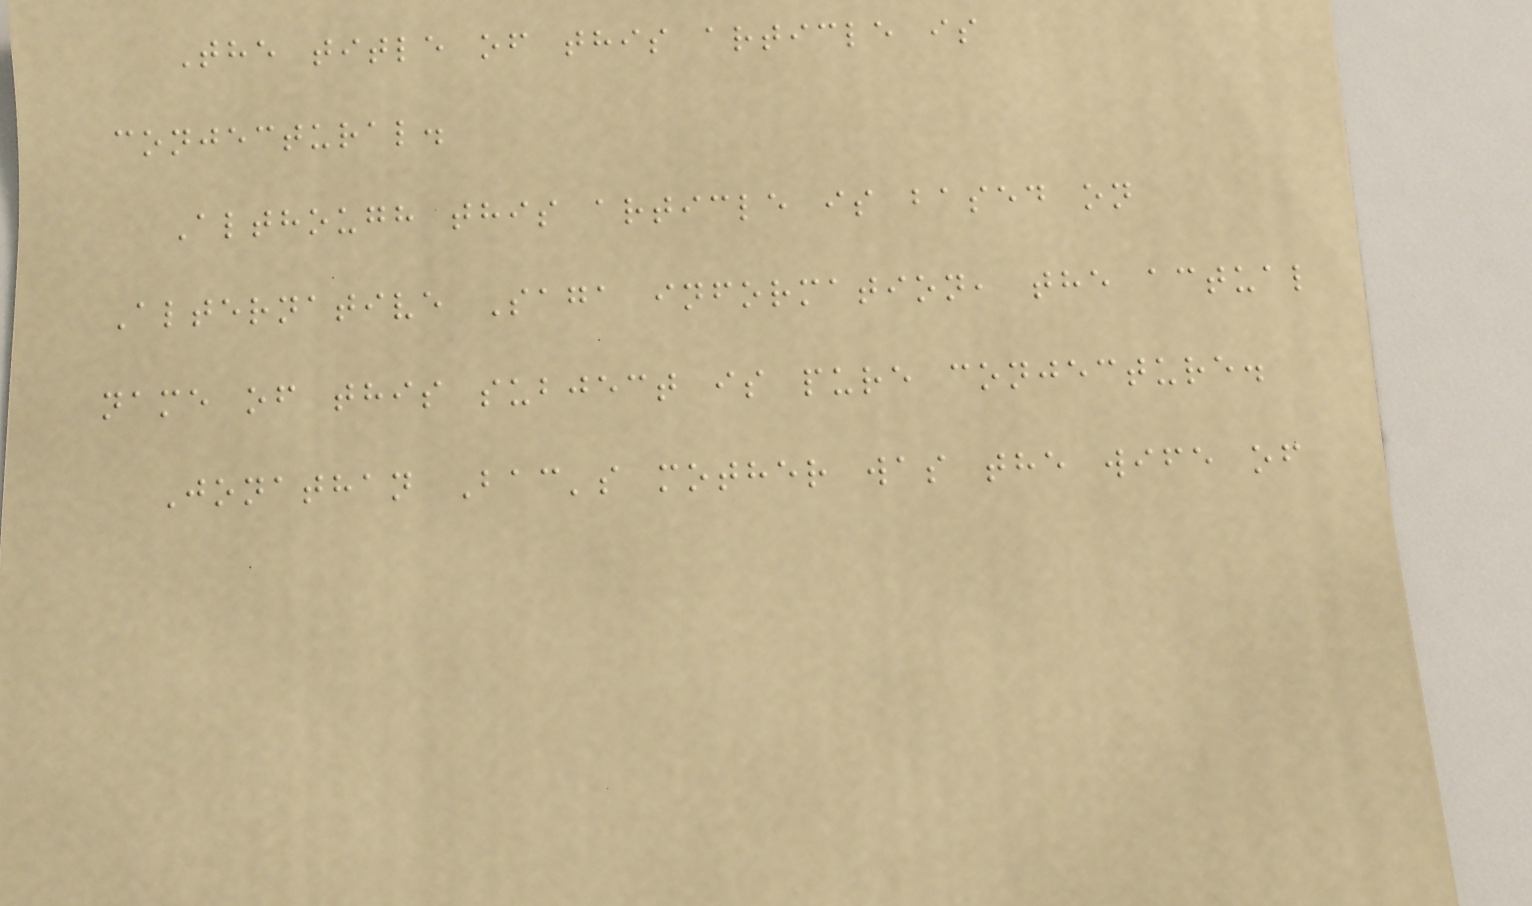The title of this article is
conjectural.
Although this article is based on
Alternative Saga information, the actual
name of this subject is pure conjecture.
Jonathan Bac's mother was the wife of
